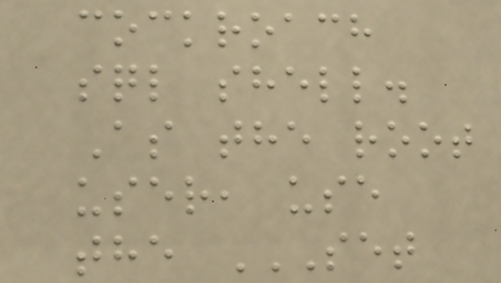cockroach
sql shell.
As the root
user, use
the SET
